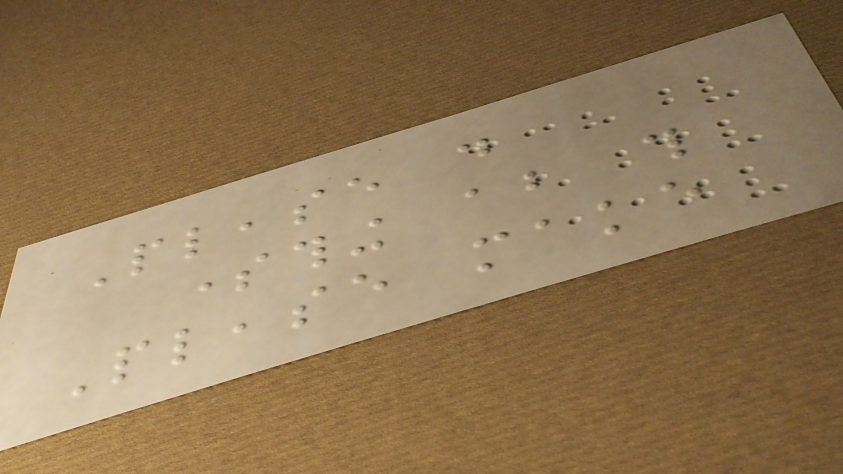Please do
something about this
Please make
